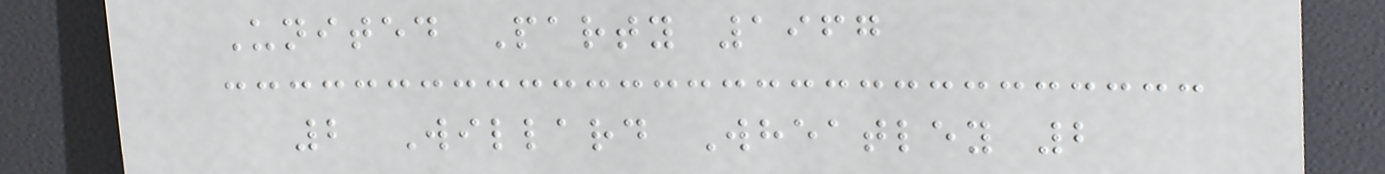United Party 1967
2 Willard Wheatley 2
